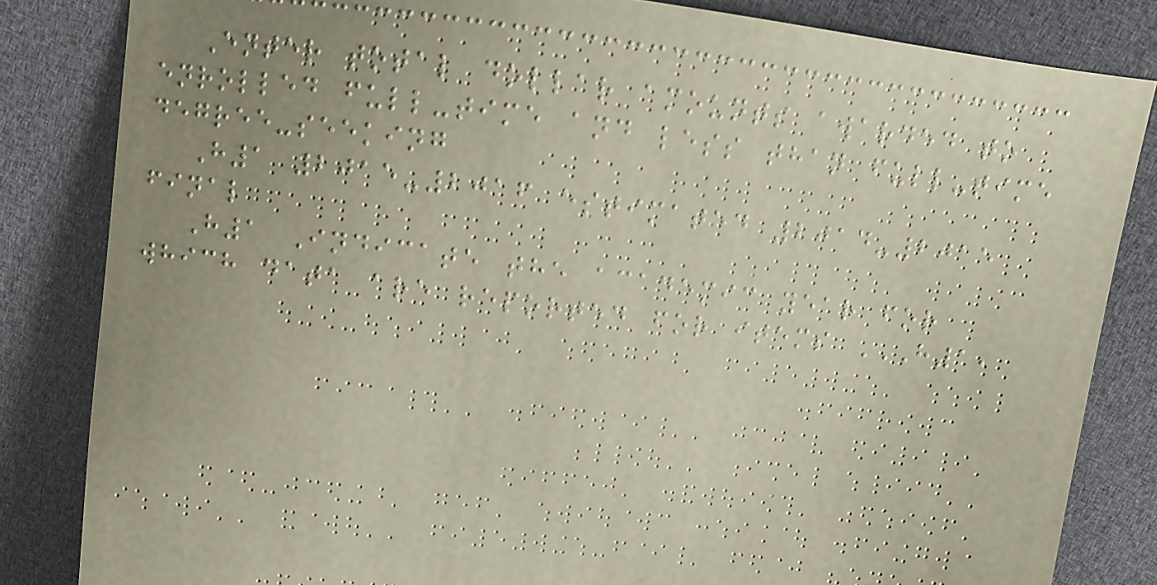Enter total dollar amounts awarded to
enrolled full-time and less than full-time
degree-seeking
H1 2015-2016 estimated 2014-2015
final
H1 Indicate the academic year for
which data are reported for items H1,
